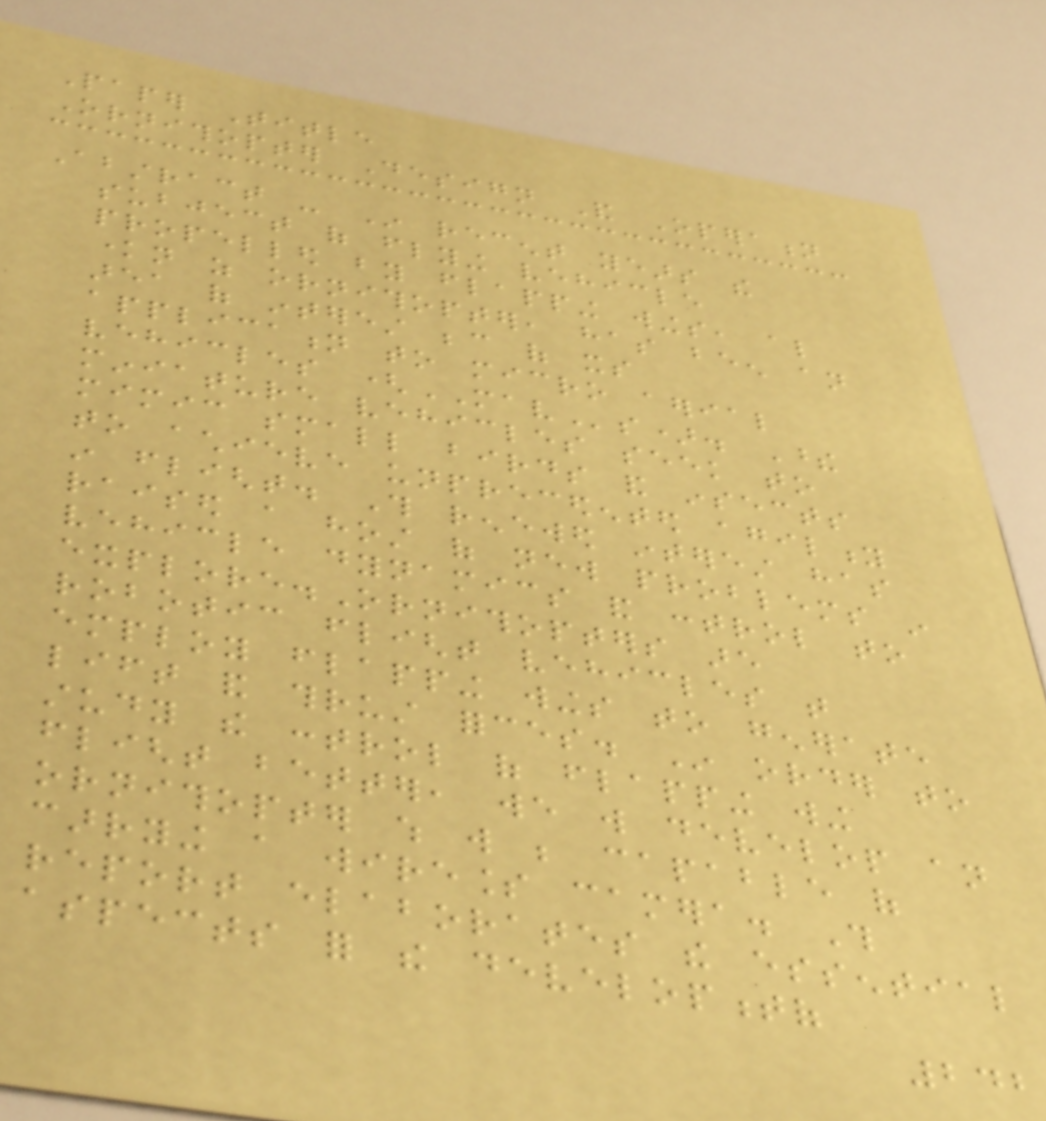Paper Title
Ornithopter Design And Operation
Abstract - In recent years the
subject of flying vehicle
propelled by flapping wings, also
known as ornithopter, has been an
area of interest because of its
application to micro aerial
vehicles (MAVs). These
miniature vehicles seek to
mimic small birds and insects
to achieve unprecedented agility
in flight. This renewed interest has
raised a host of new problems in
vehicle dynamics and control to
explore.Ornithopters are
robotic flight vehicles that
employ flapping wings to generate
lift and thrust forces. In order to
study the control of flapping wing
flight better, we will develop an
ornithopter which will be capable of
carrying a wireless camera. This
report elaborates the essential
aspects for the developmentof
242
